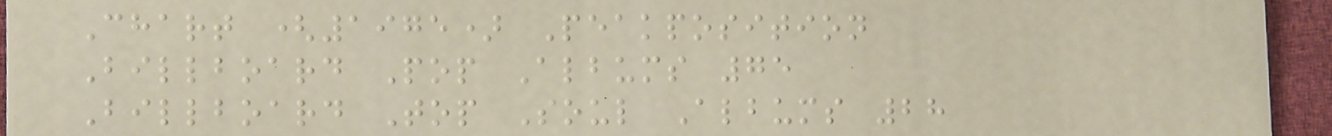Chart (1975) Peakposition
Billboard Pop Albums 75
Billboard Top Soul Albums 28
